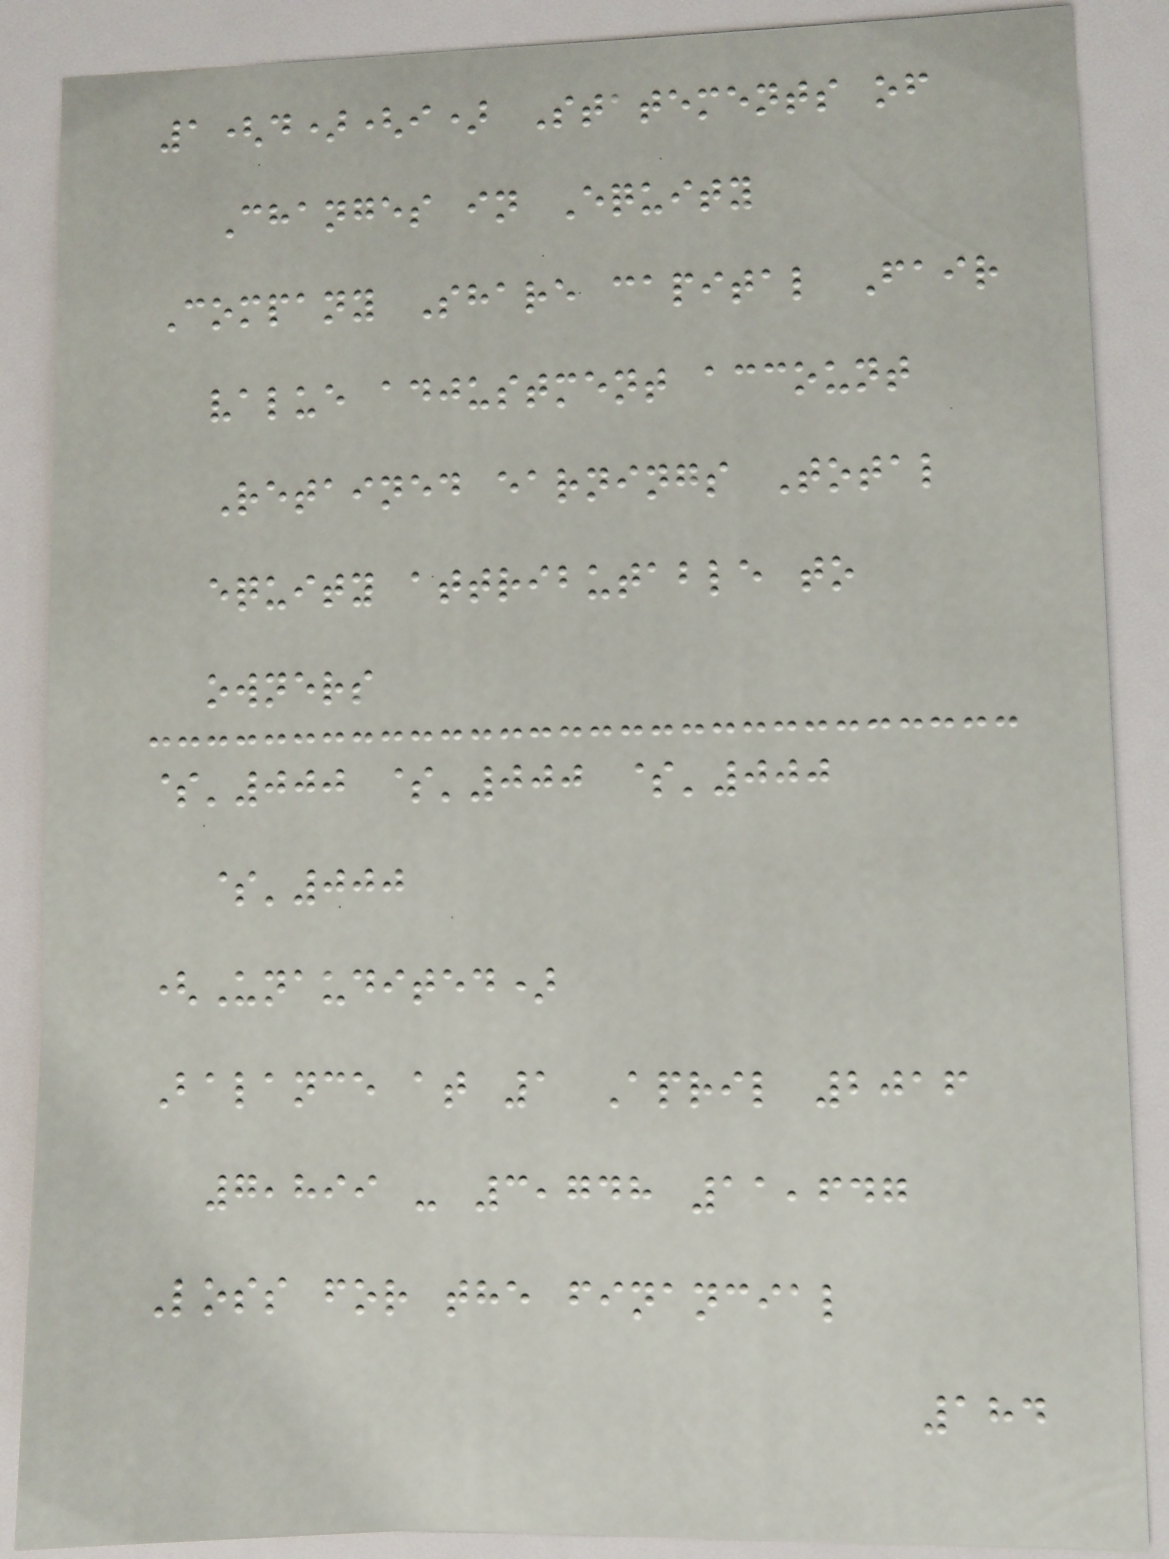1(d)(i) Statements of
Changes in Equity
Company Share capital Fair
value adjustment account
Retained earnings Total
equity attributable to
owners
$'000 $'000 $'000
$'000
(Unaudited)
Balance at 1 April 2016
7,899 - 3,748 11,647
Loss for the financial
184
